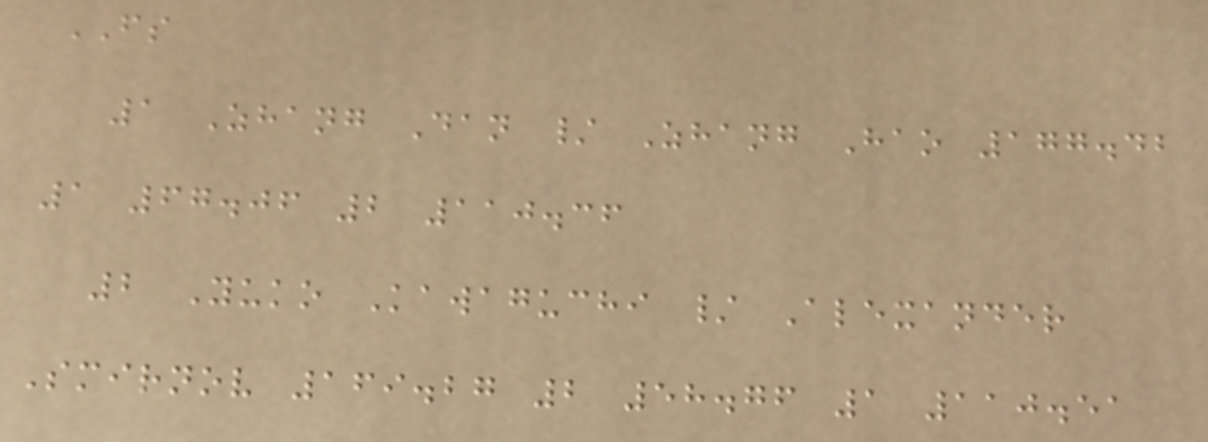FS
1 Zhang Dan / Zhang Hao 177.42
1 67.06 2 110.36
2 Yuko Kawaguchi / Alexander
Smirnov 169.27 2 58.76 1 110.51
